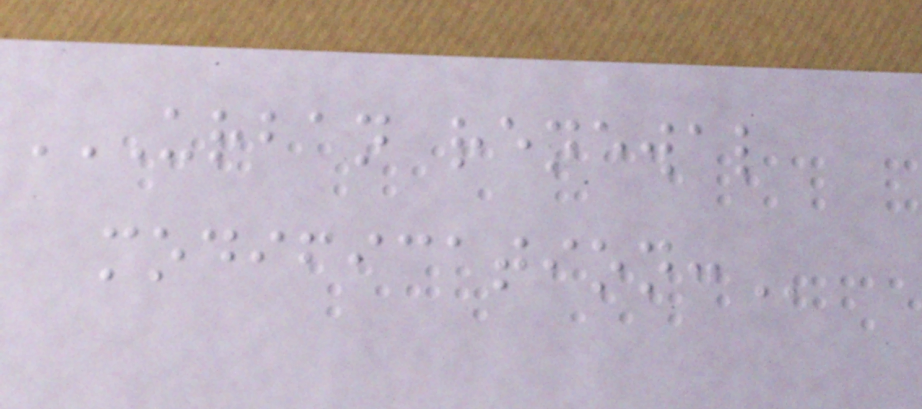URBAN RENEWAL
MODIFICATION:
